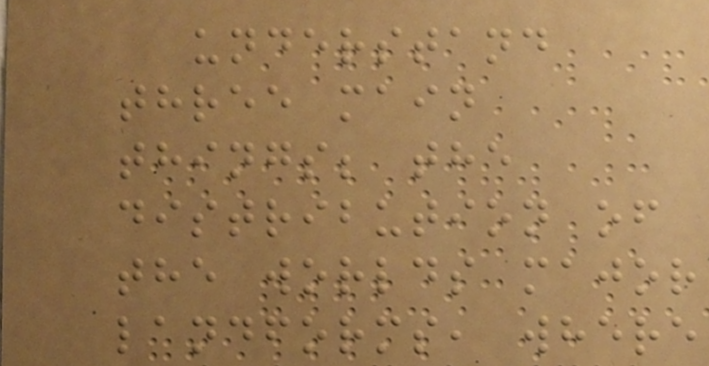understand
three main
things; the
distribution of
the worlds major
landforms, where
